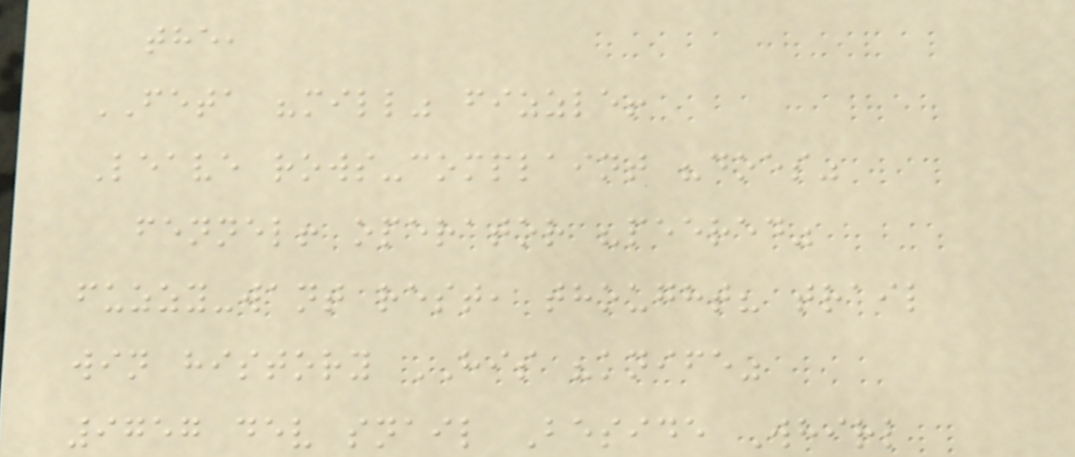the,
FETA "mill" fizzle!
Leave rows-complaint "does"
fennel! operator "peered"
fuzzy-want rest, thought? trail
win history HIS "knife"
9757 dev snail Beside Whirl
